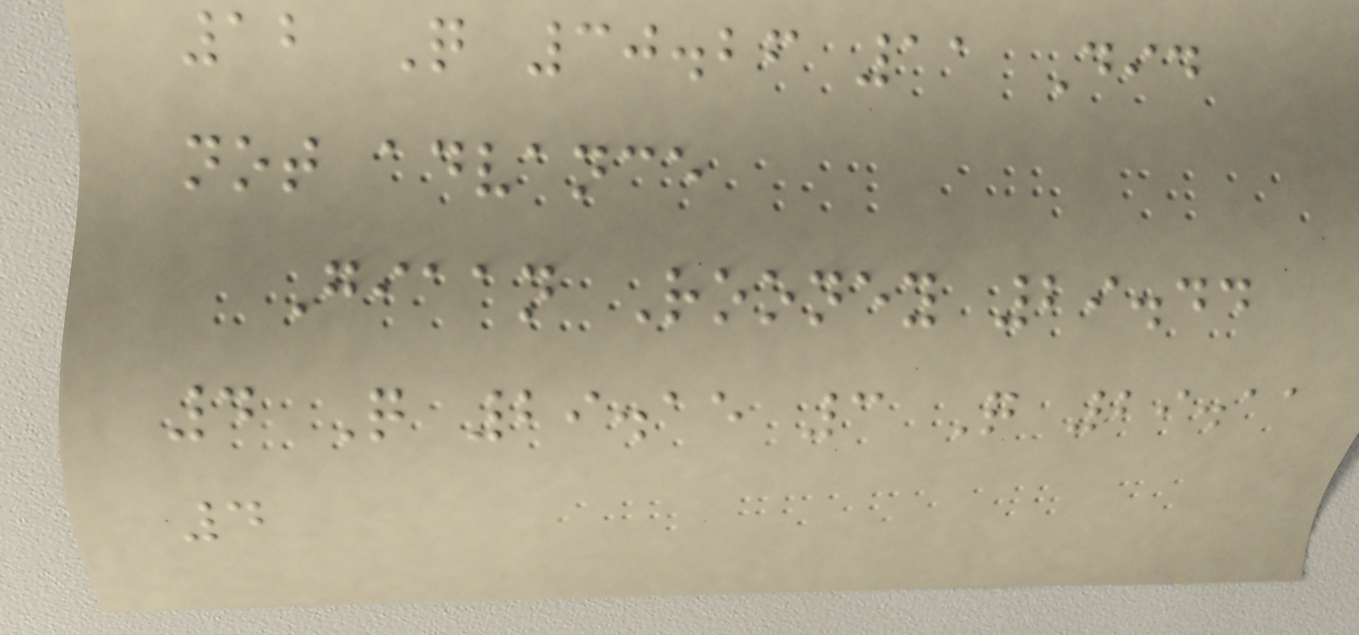12 Q 30.26 11 Did
not advance
Giaan Rooney 29.44
4 Q 29.15 3 Q 29.11
4
